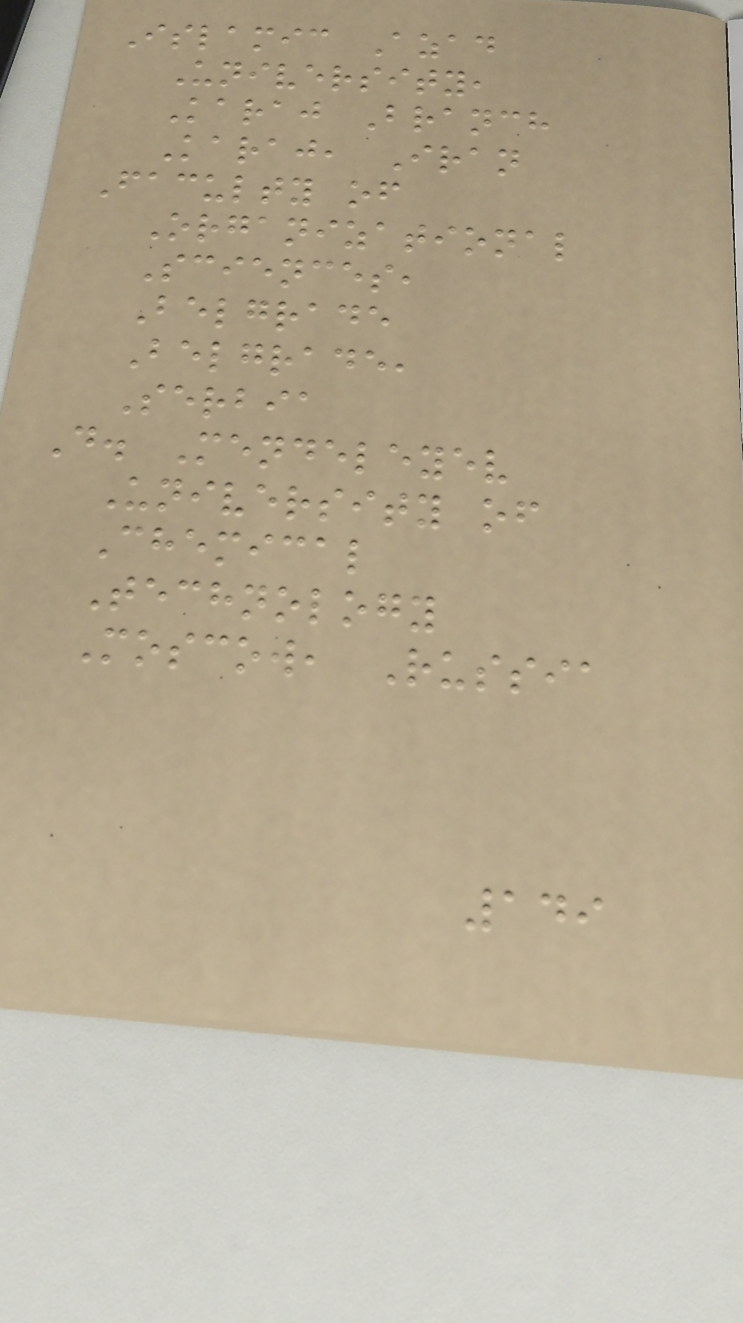Islamic Azad
University,
Karaj Branch
Karaj, Iran
Faculty of
Organizational
Sciences,
Belgrade
Belgrade,
Serbia
D. Mendeleyev
University of
Chemical
Technology
Moscow, Russia
149
